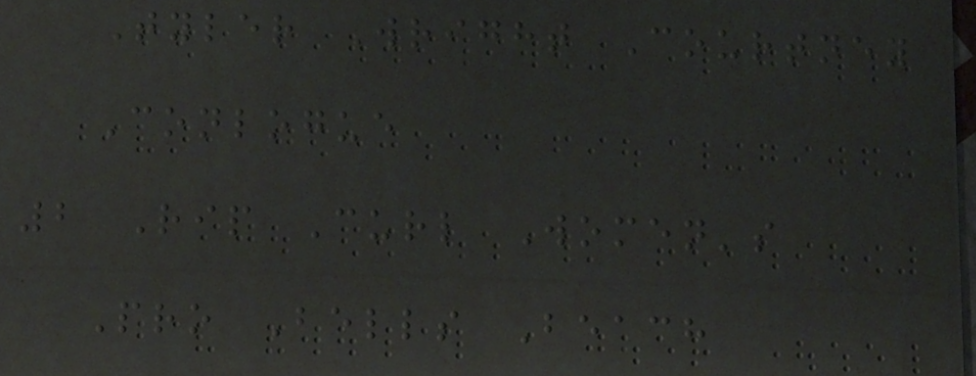Tyler Wright Courtney
Conlogue
2 Rip Curl Women's
Pro Bells Beach
